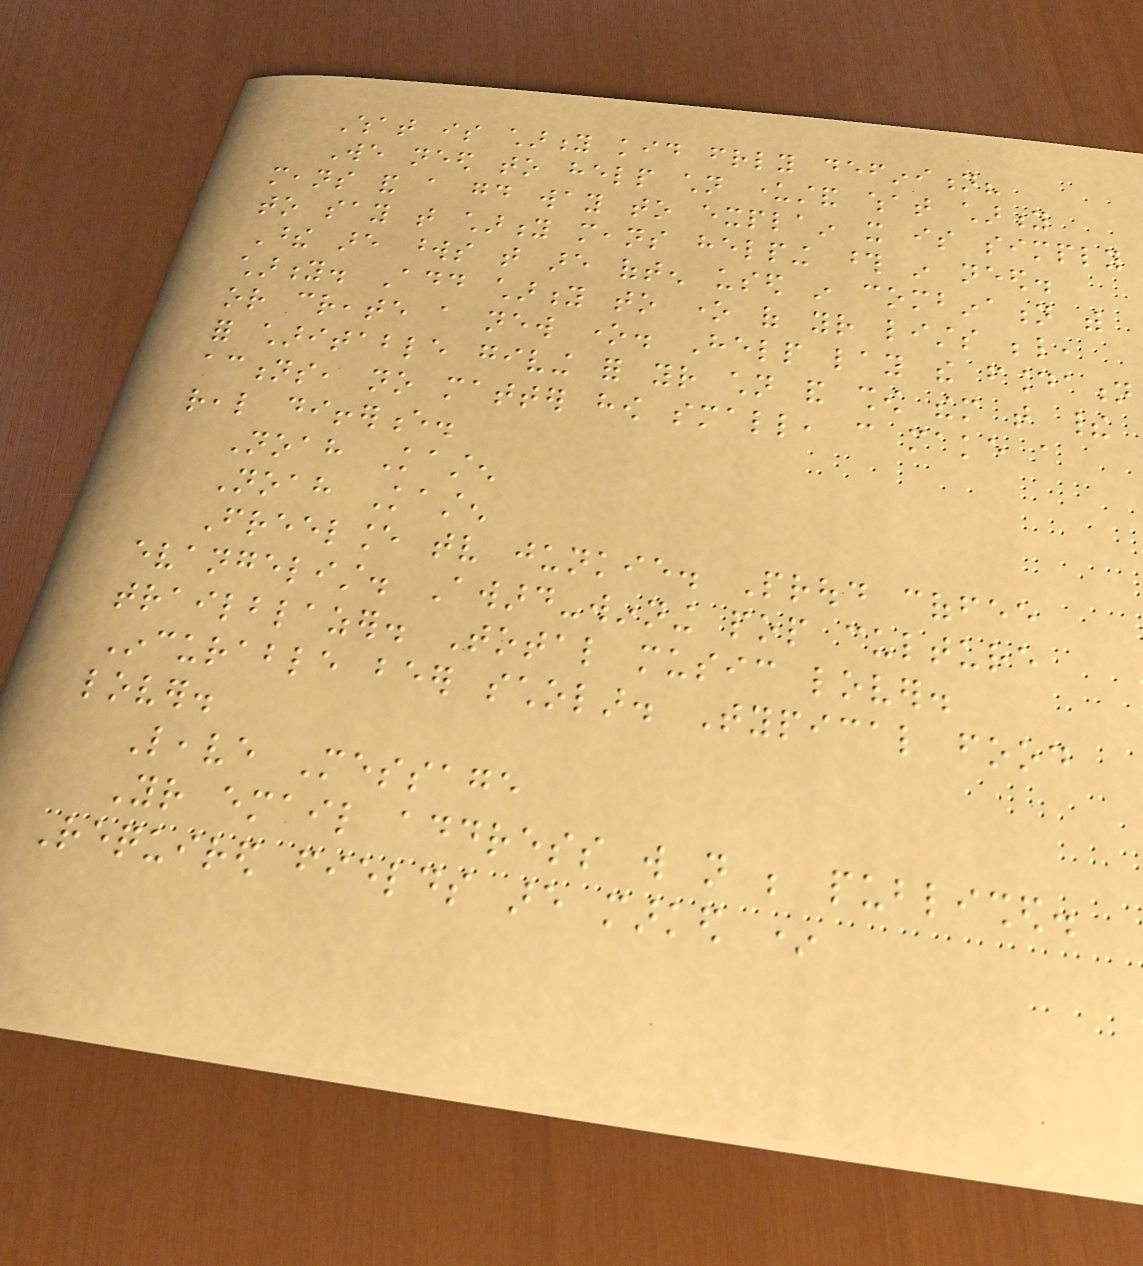What is charity kid friendly definition?
We need to help children understand what charity
means and a good way to explain it is simply
to say that charity means helping those in need.
These are words that are often used in combination with
charity. Add charity to one of your lists below,
or create a new one. Help lay the foundation
for charitable giving for your children and show them that their
actions, no matter how small, can make a
real difference.
Noah Kasten
Noah Kasten
Freelance tv junkie. Proud coffee
evangelist. Award-winning pop culture
trailblazer. Total music lover.
Incurable beer scholar. Typical food
lover.
Leave Message
Your email address will not be published.
Required fields are marked *
